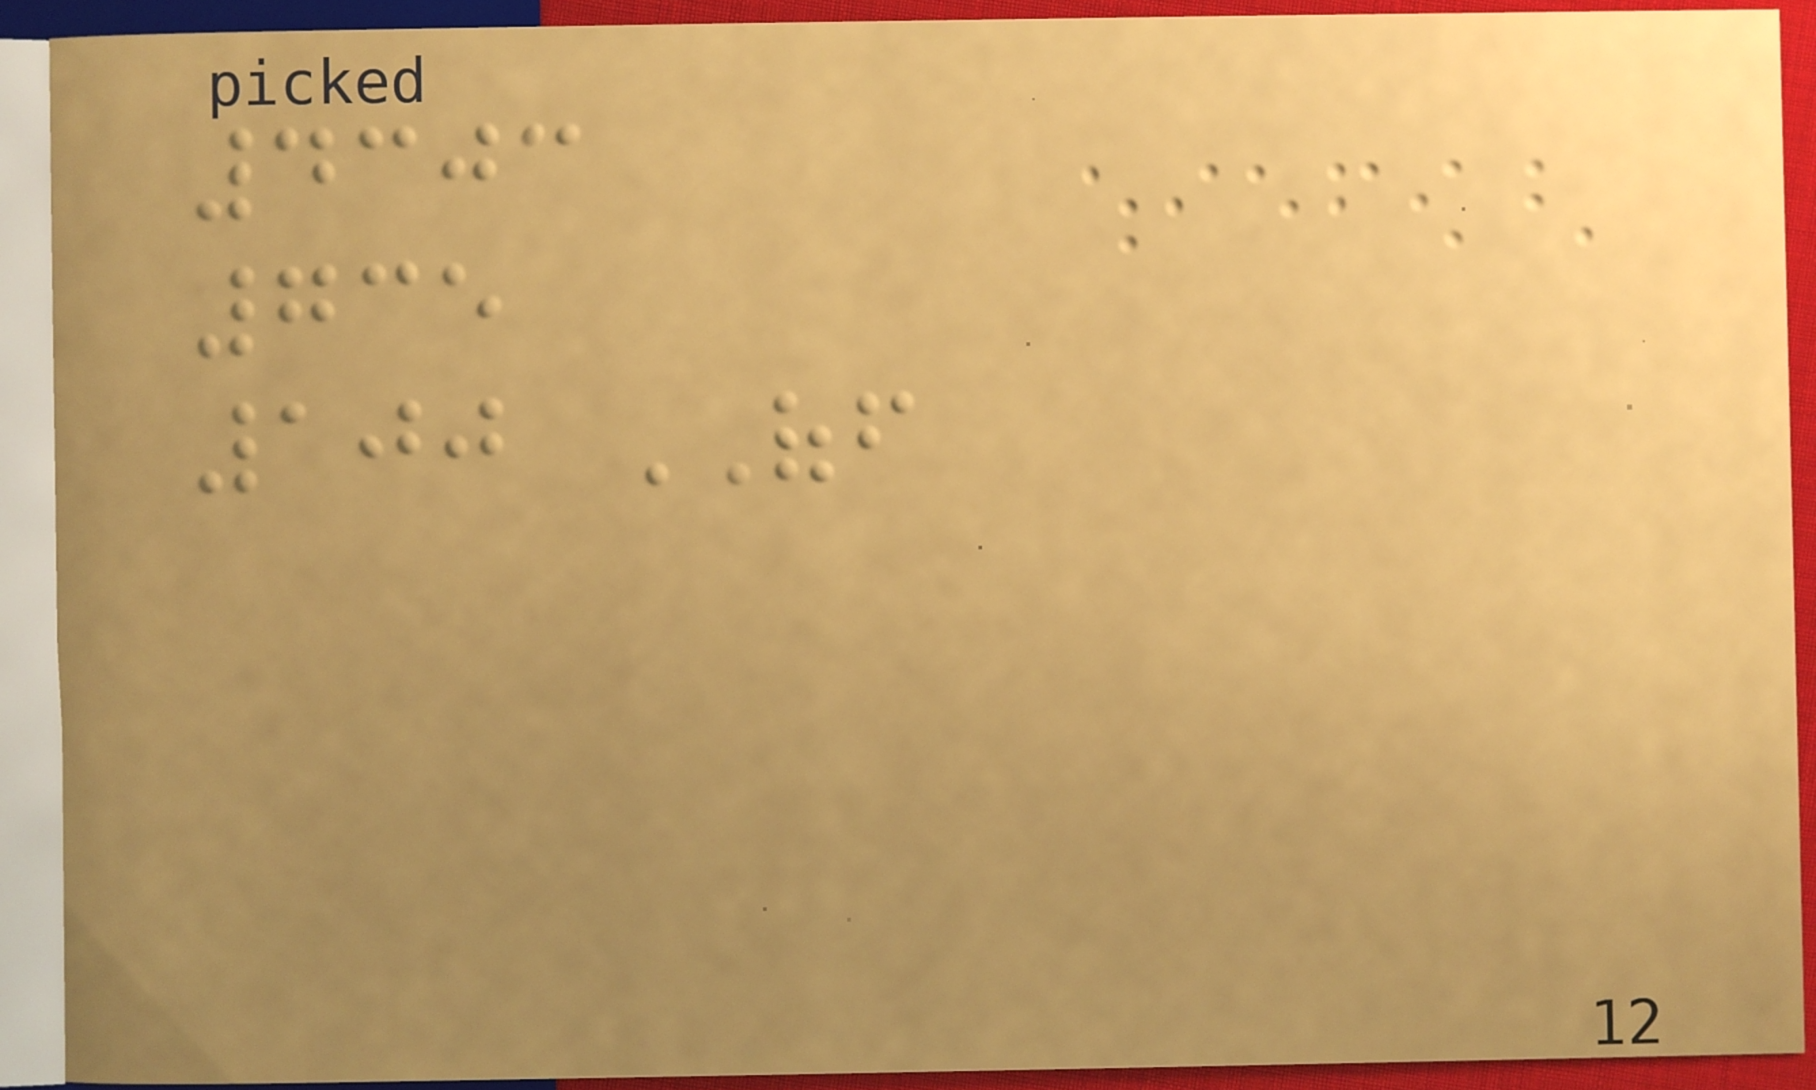4303
735
100 OFF
